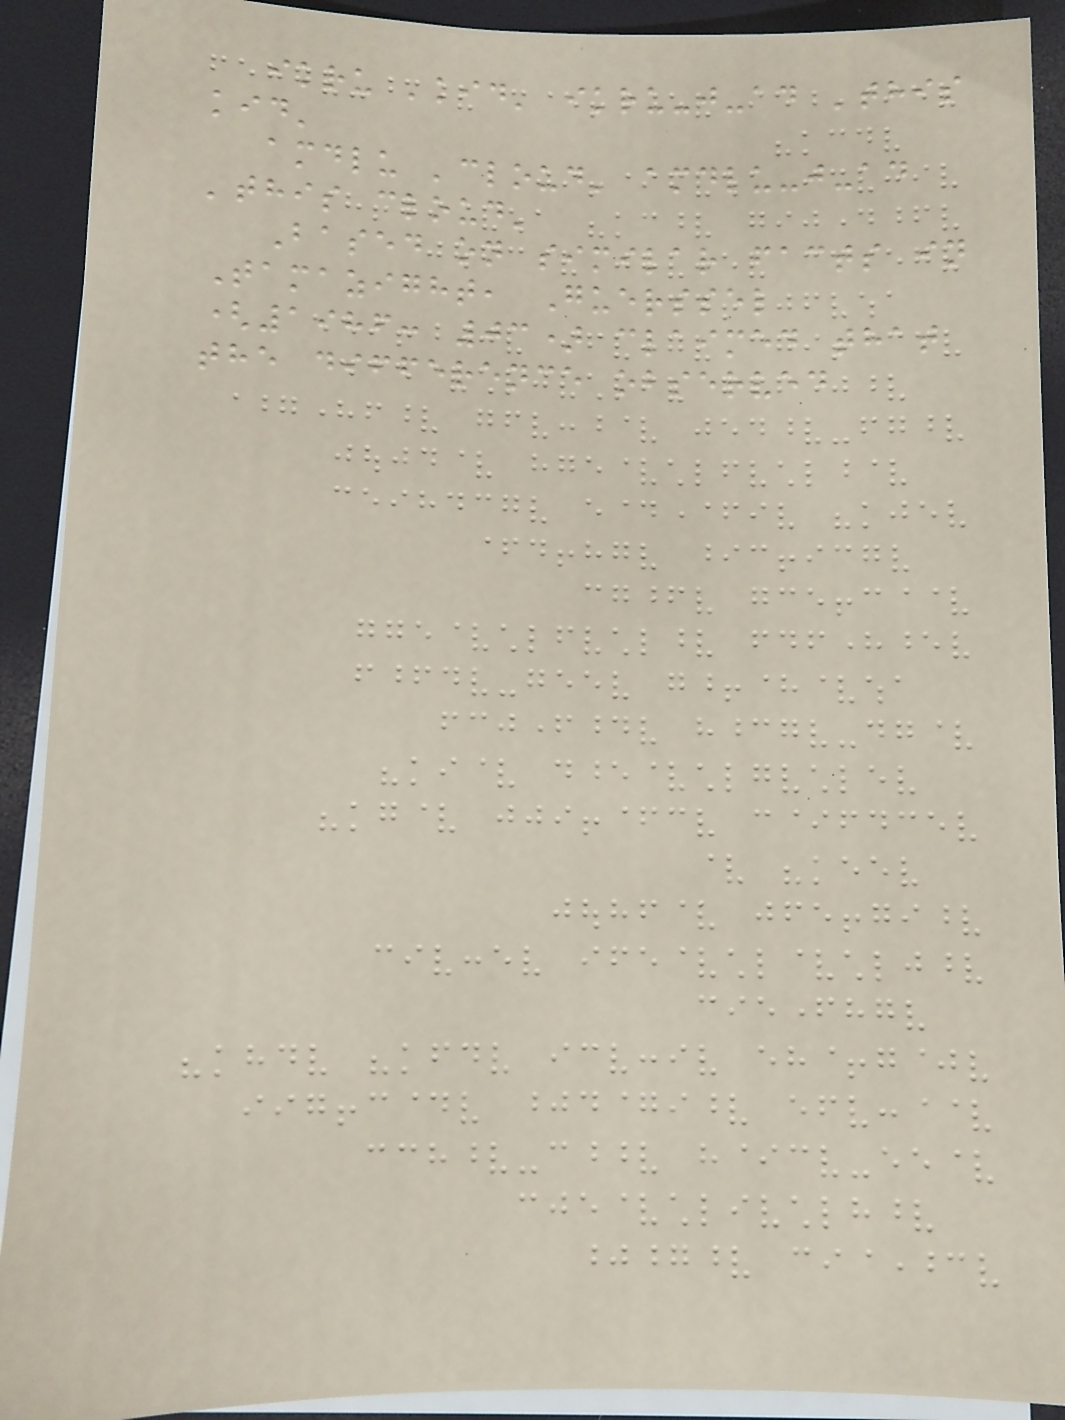ikru 'kid' ikru-j-ad 'this
kid'
amdlu 'cloud' amdlu-j-ad
'this cloud'
Based on similar facts in
Tamazight, Guerssel
(1986: 03) claimed that
the difference observed
